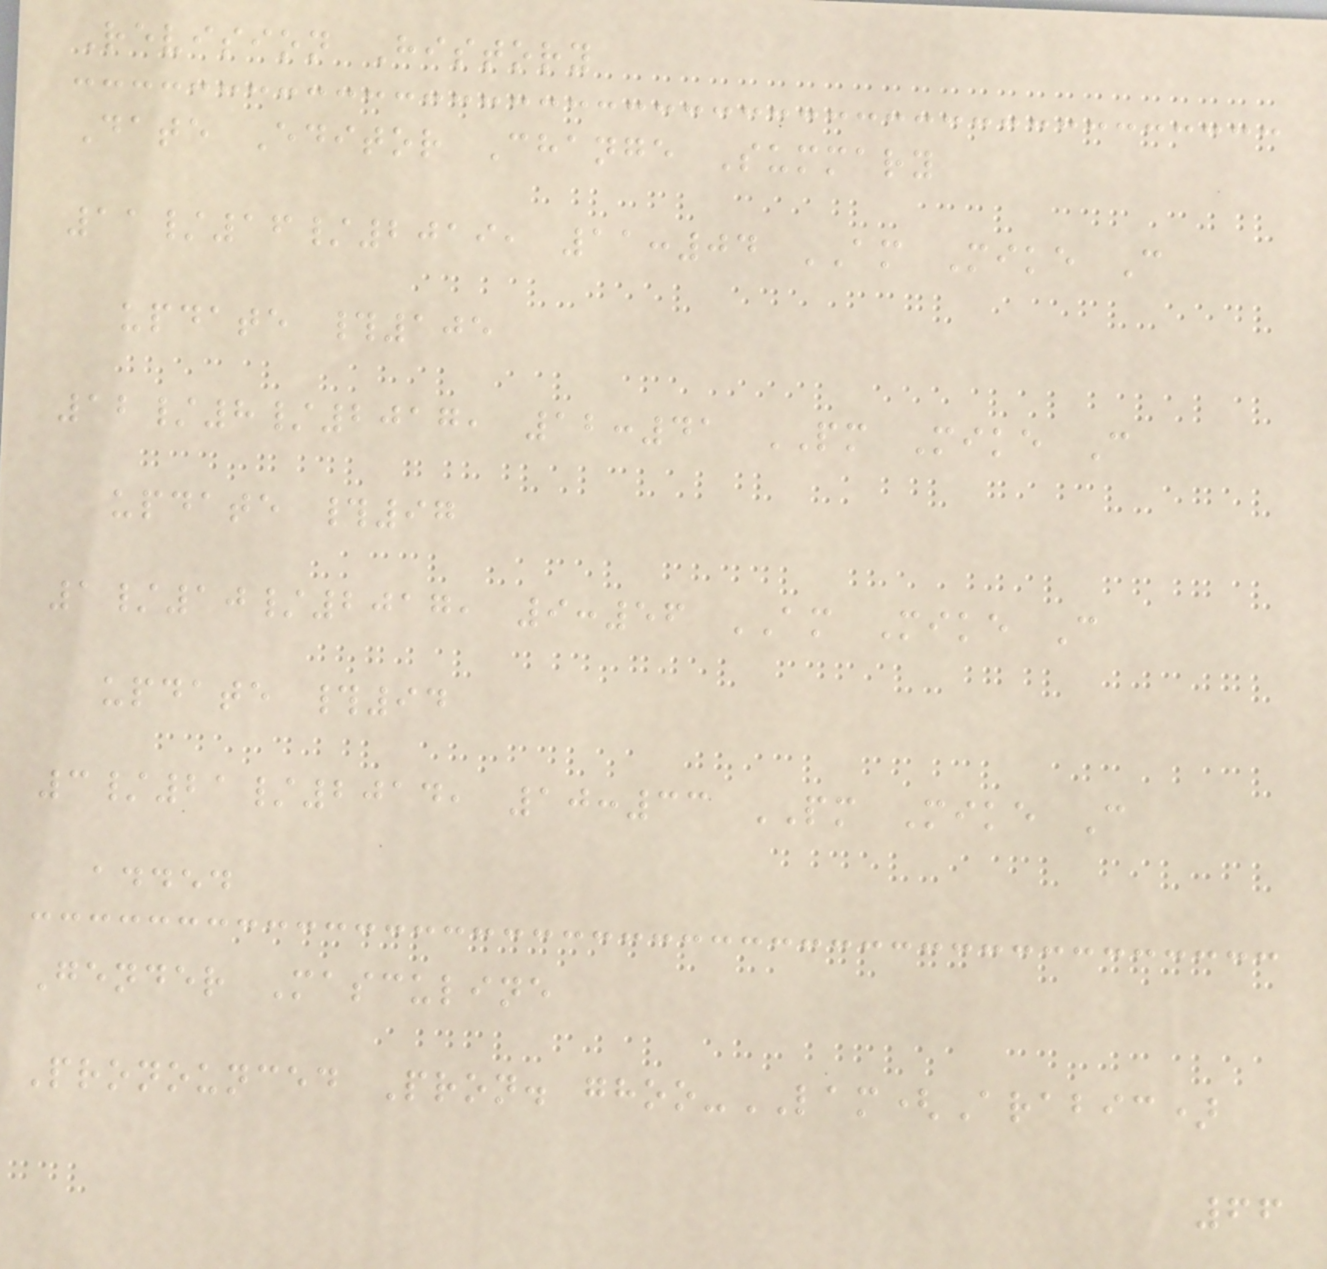Revision History
Date Editor Change Summary
11/16/2019, 11:04 AM Mike C
update #105
12/8/2017, 12:41 PM Mike C
update #97
1/10/2017, 9:56 AM Mike C
update #94
3/21/2014, 10:33 PM Mike C
added
Gender Masculine
Pronounced Pron. ghoo-LAM(Arabic)
66
